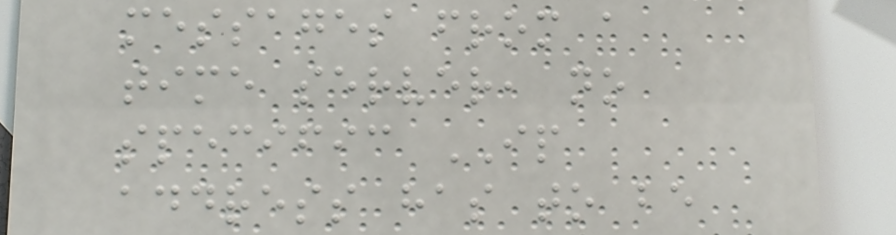messages from a
time server, no
specific IP
address has to be
